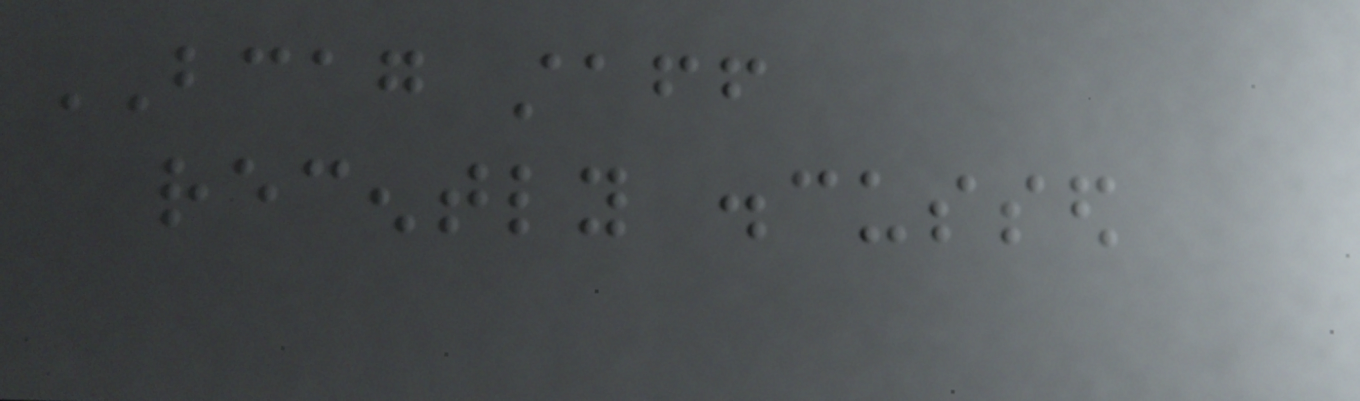BCAG staff
recently discussed
